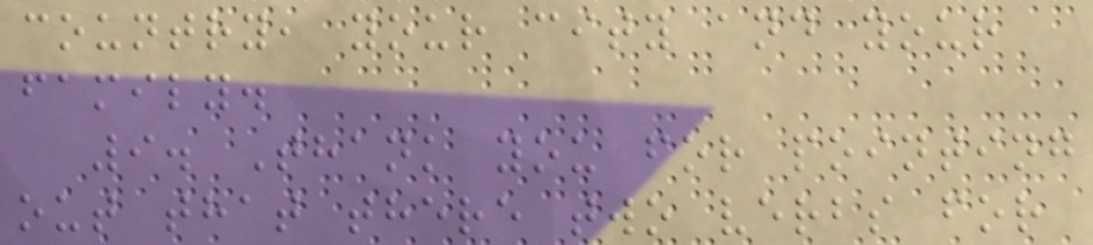country, your city and your
family.
9. Thank you for pointing
out that there two verbs for
